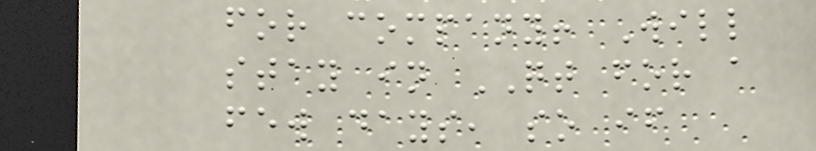for company! Will
stay in QT for a
few days, so if
